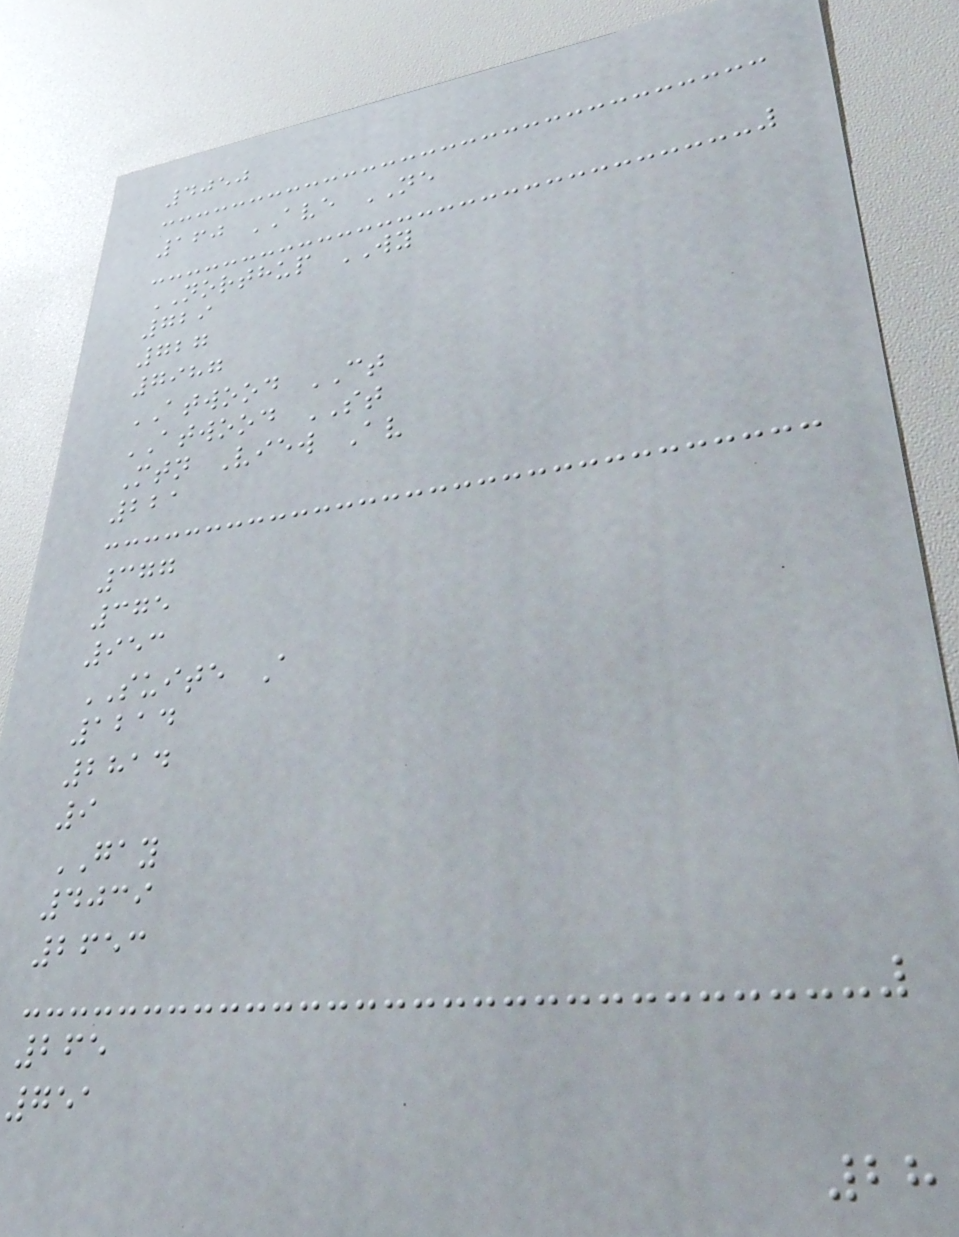4050
160 AVE NE
NORTHUP WY
729
727
7987
ATWOOD CT
ATWOOD ST
Mtn View Av
221
377
375
953
SUITE A
1214
2814
9
GAY
4039
2653
265
751
28
